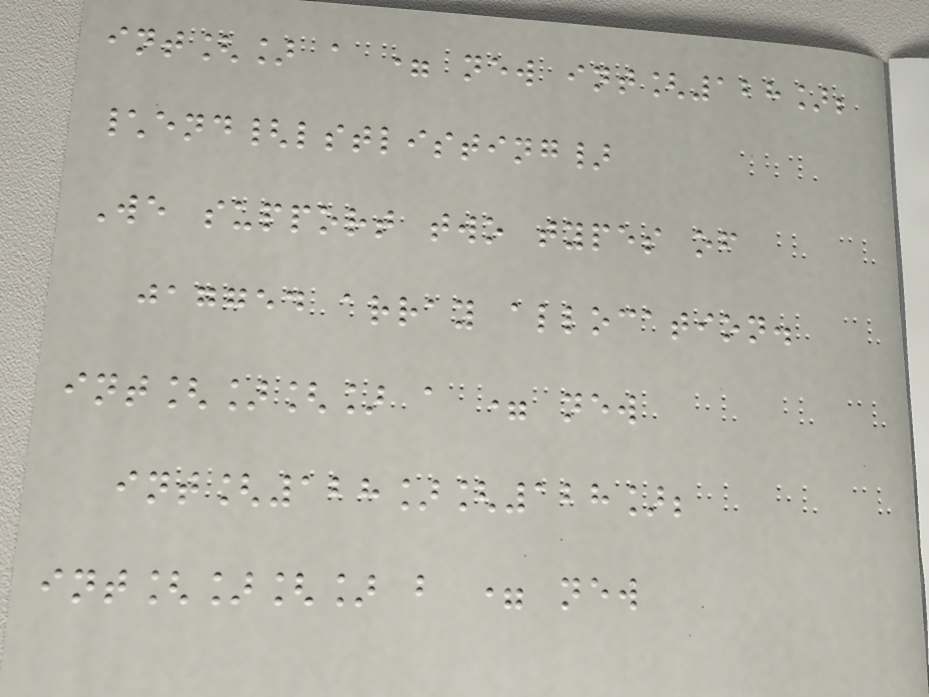int[] a = new int[128];
\end{lstlisting}
We support two types of
jagged array allocation.
int[][] a = new
int[128][128];
int[][] b = new
